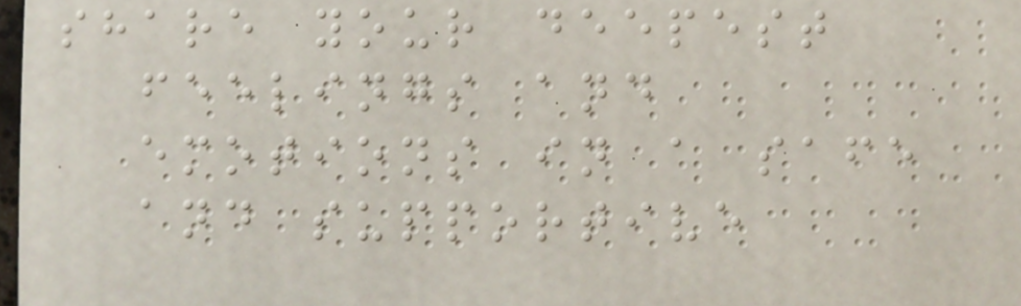share your deepest
feelings and
emotions in a safe
and supportive
